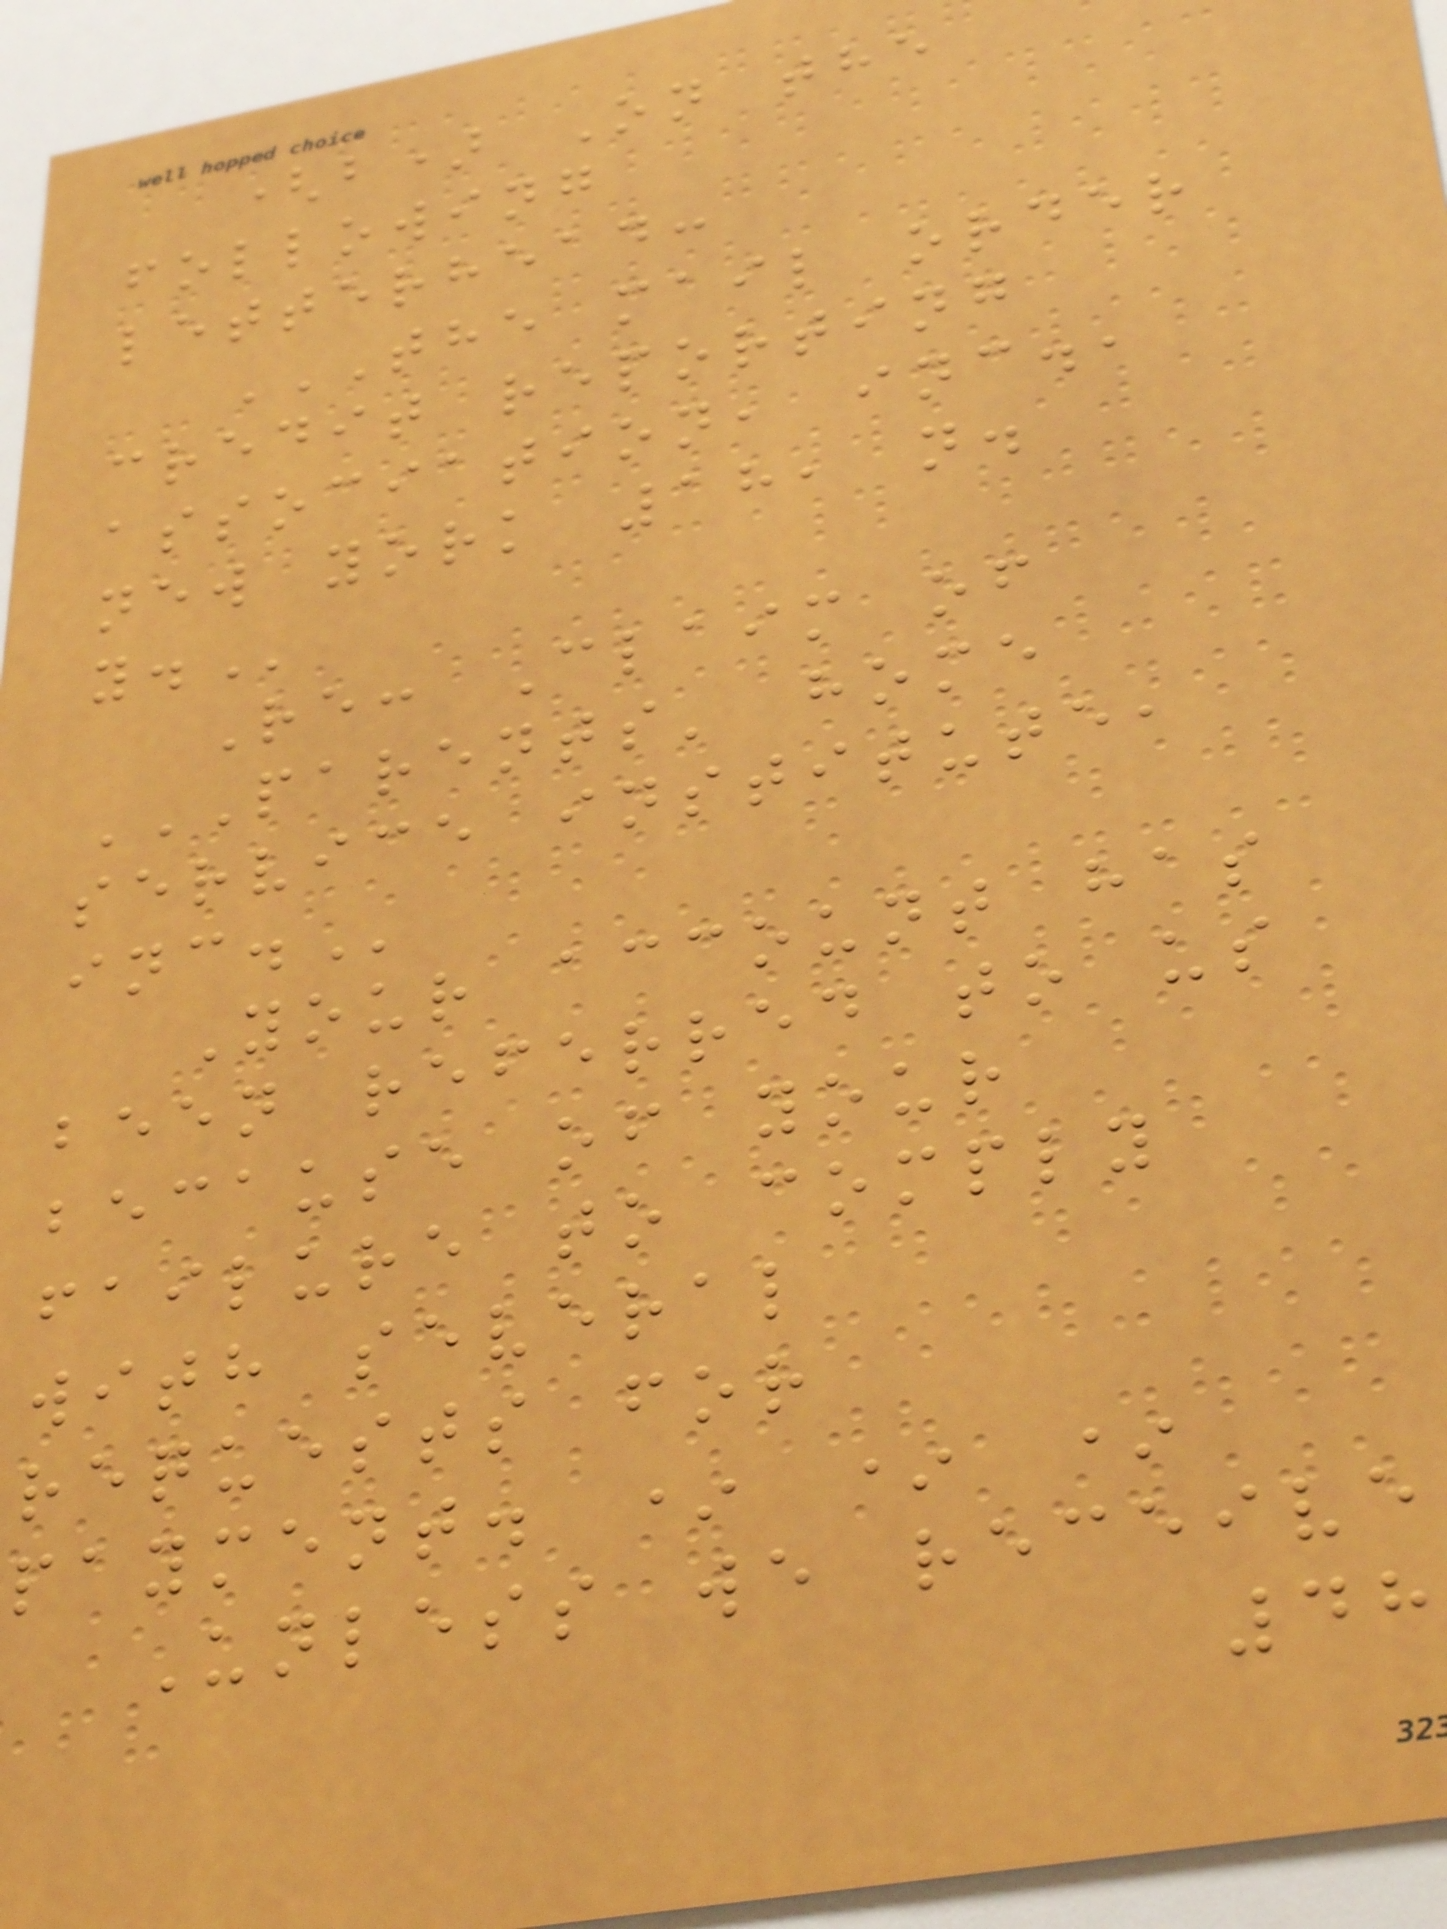(b) On the
following
letterhead:
THE MAIL ORDER
credit reporting
association, inc.,
new york 18, n.
Re: Claim of
PARENTS' HOME
service institute,
Your account has
been referred to us
because of your
failure to comply
with several
requests for
payment. * * *
Unless we receive
48
